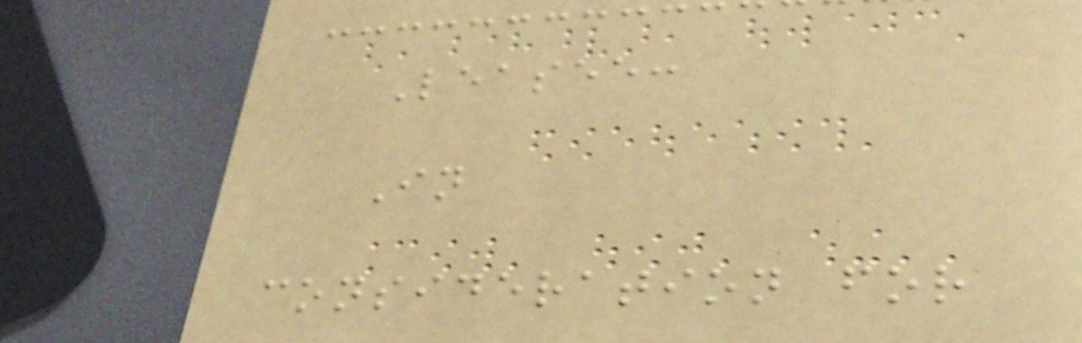Leasee:
In
consideration for
